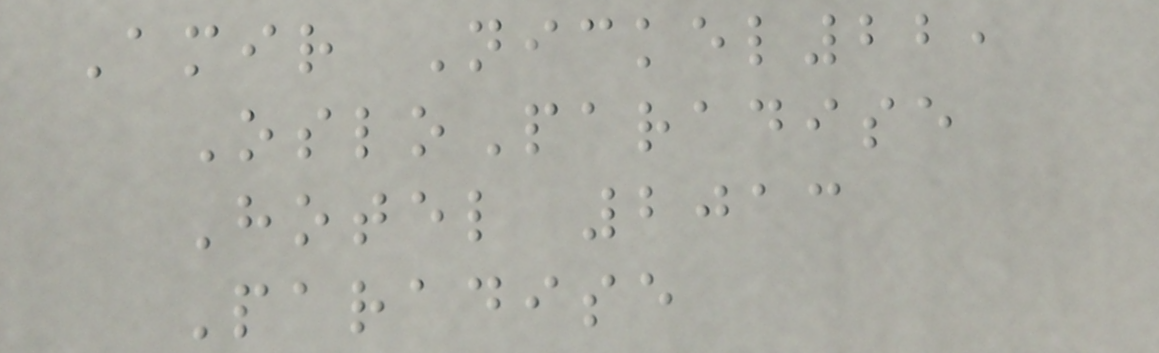Amir Nickel22,
OsloParadise
Hotel 2013
Paradise
